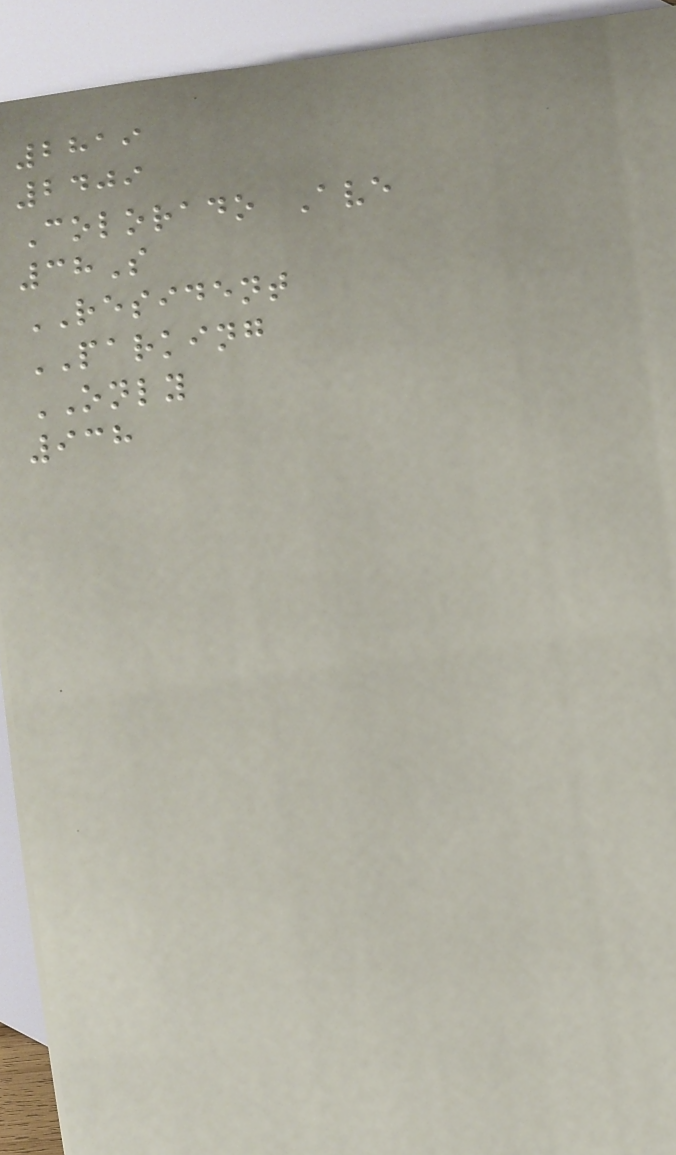2819
2409
Colorado Ave
38S
RESIDENT
PARKING
ONLY
938
